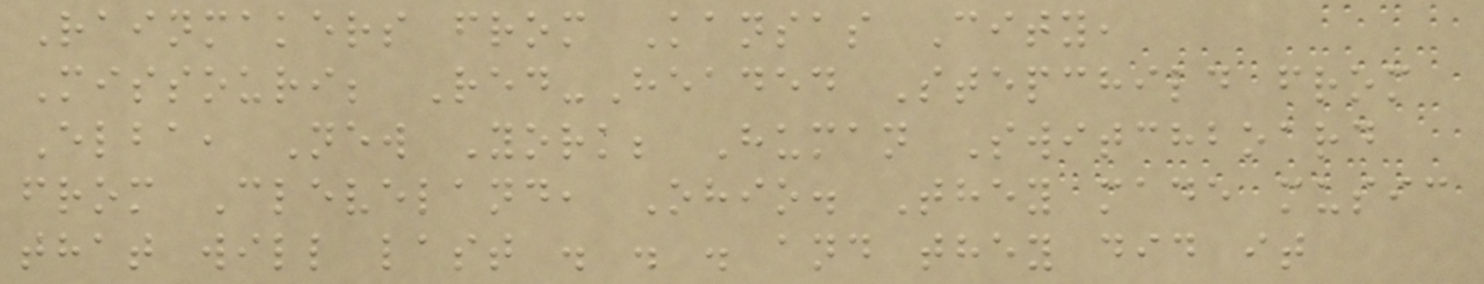Rainmakers from Kansas City,
Missouri; Red-Headed Stepchild from
Elba, New York; Human Switchboard
from Cleveland, Ohio. They made music
that will last . . . and they did it
